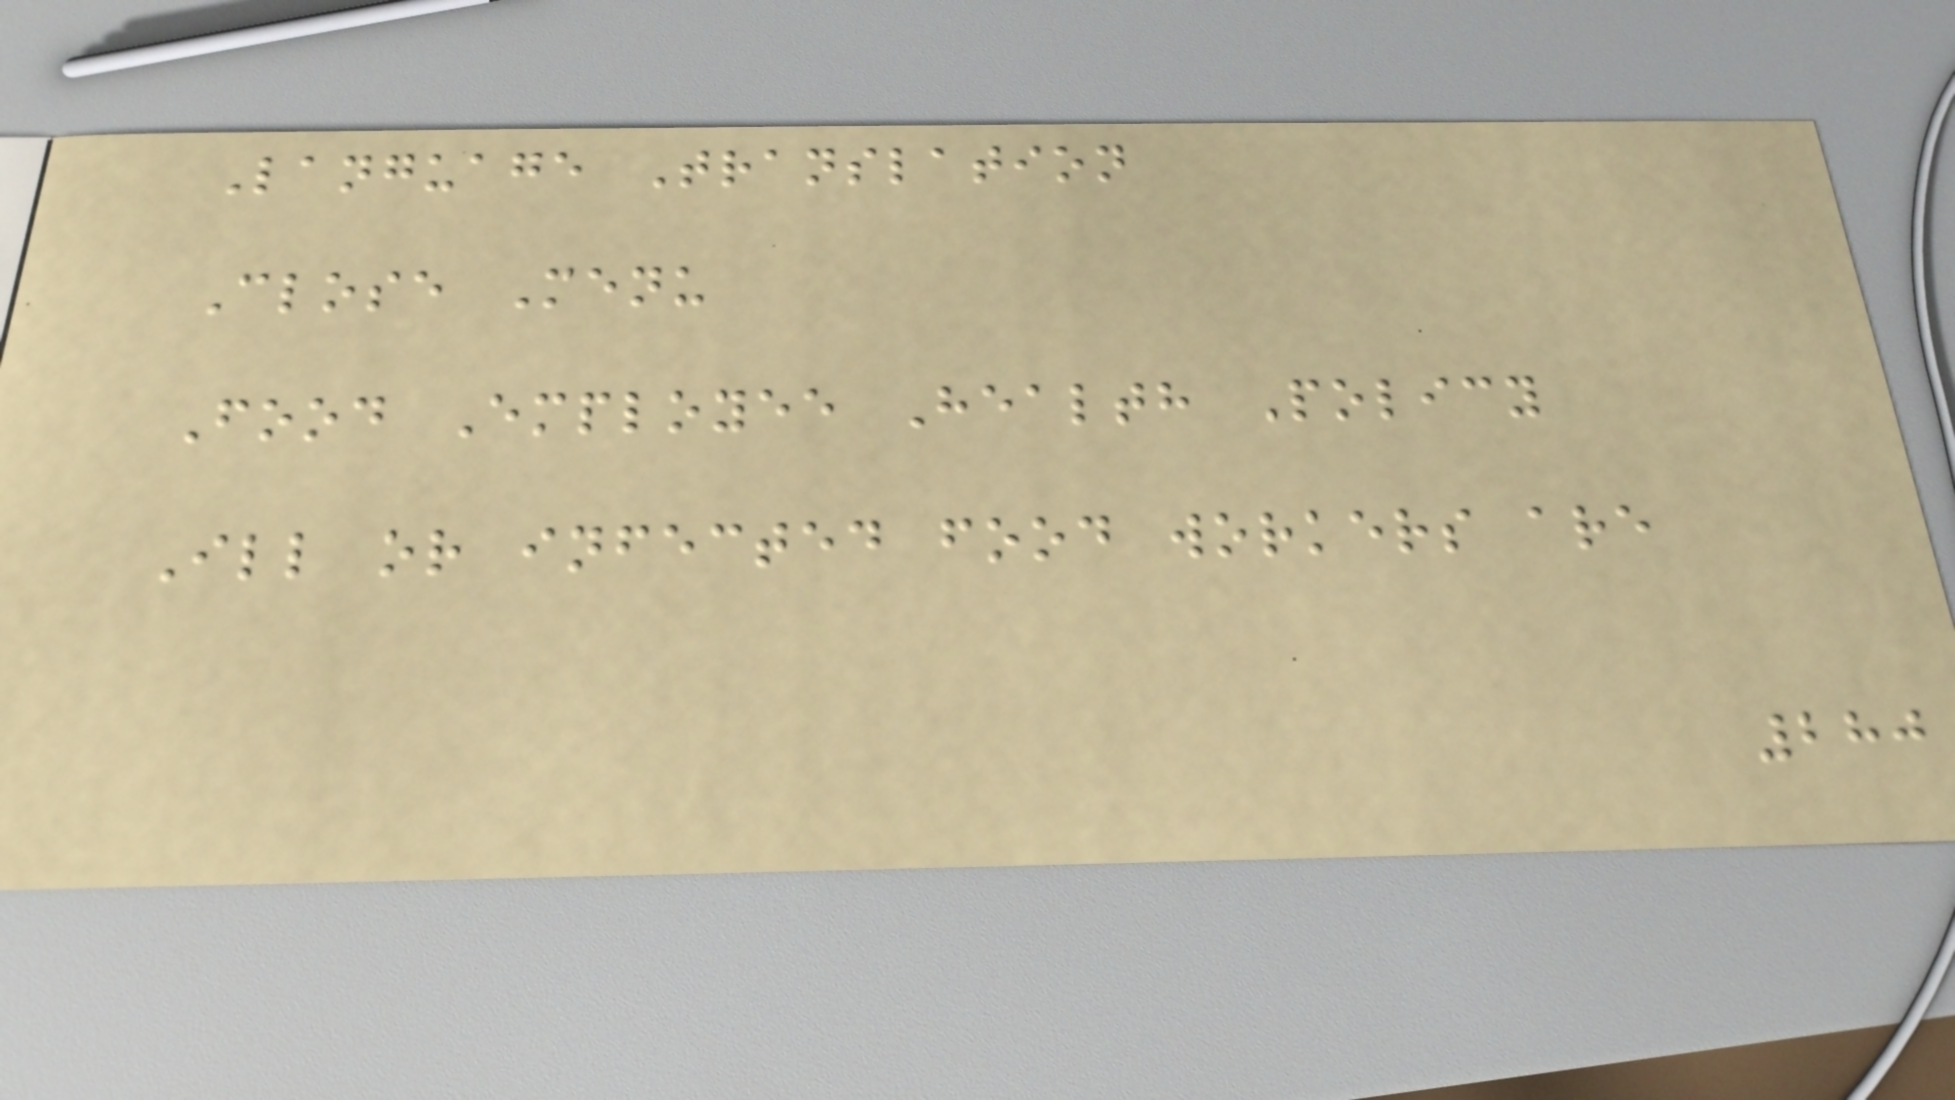Language Translation
Close Menu
Food Employee Health Policy
Ill or infected food workers are
280
